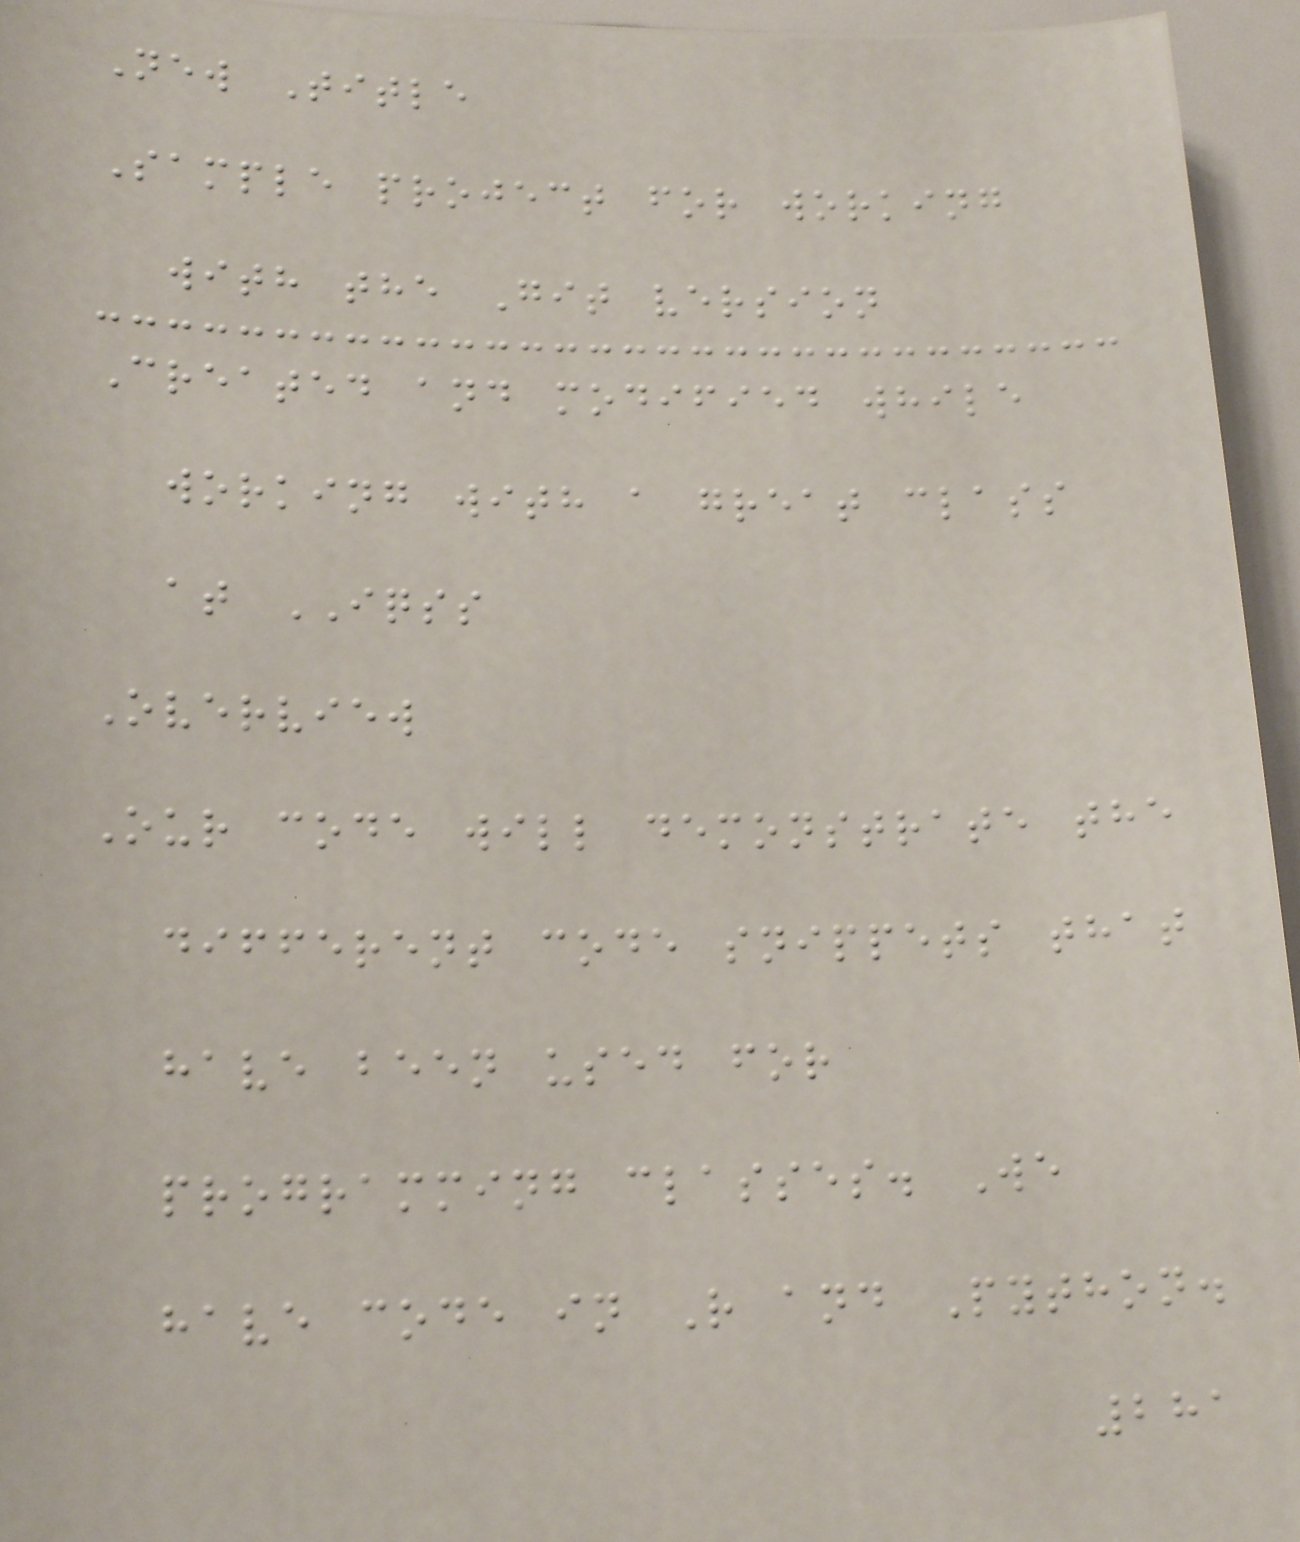New Title
Sample project for working
with the Git version
Created and modified while
working with a great class
at IQSS
Overview
Our code will demonstrate the
different code snippets that
have been used for
programming classes. We
have code in R and Python.
281
